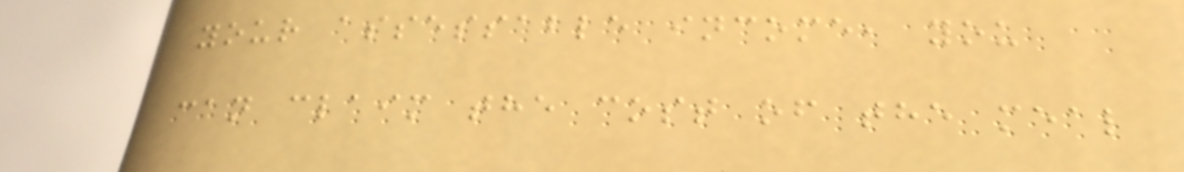your assessable income, you
can claim the cost of the meal
